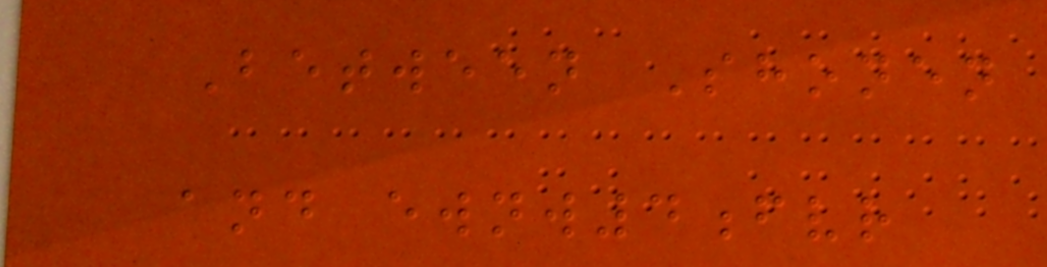Between Shonen
and ewnw4fvr
